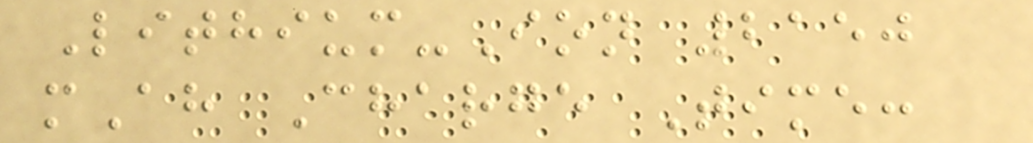Lithium-Ion 2150
mAh Charge Time:
